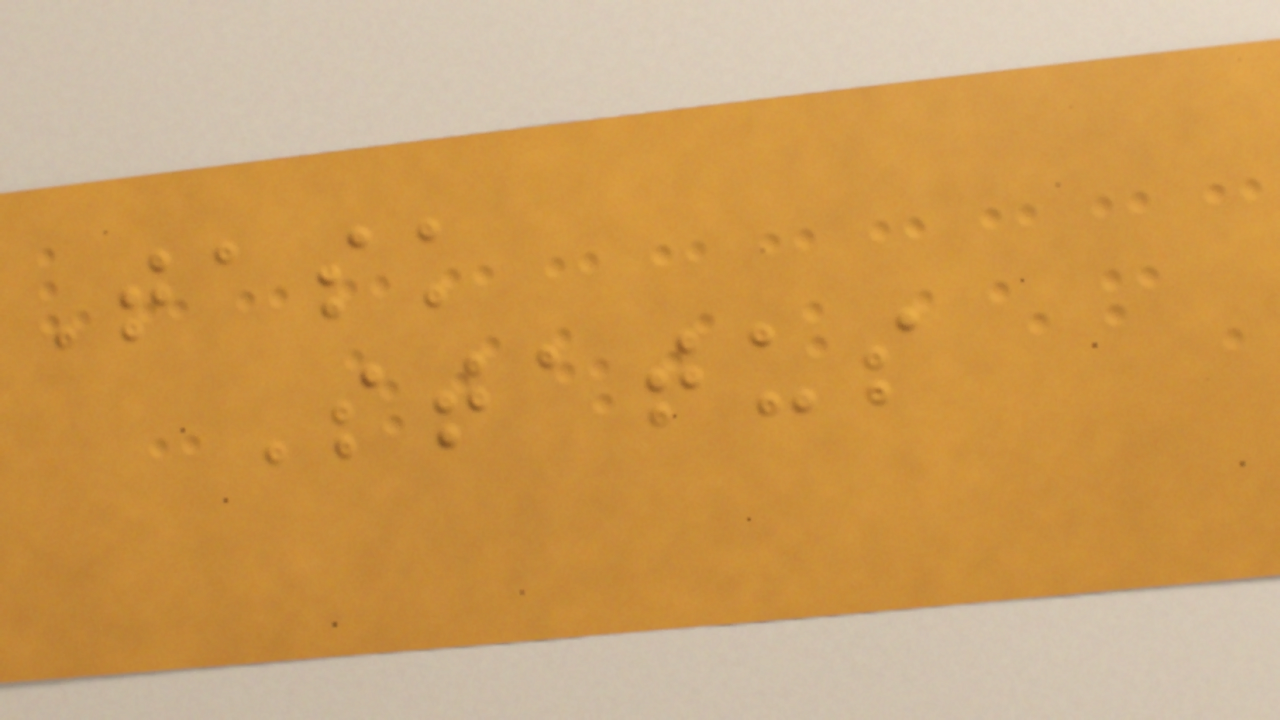Task
Status
